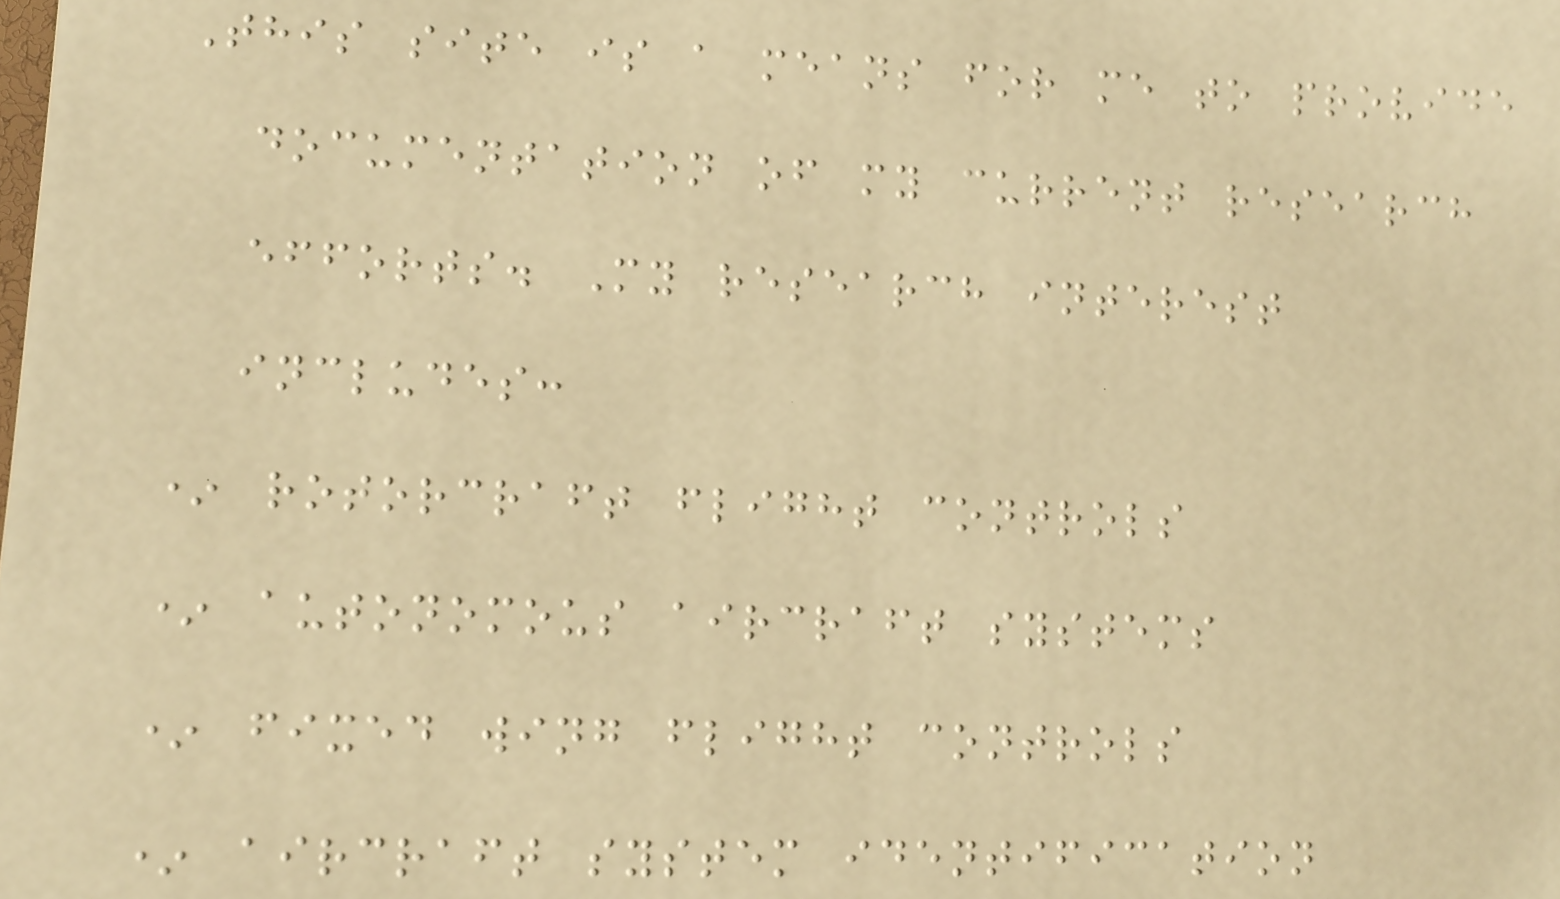This site is a means for me to provide
documentation of my current research
efforts. My research interest
includes:
* rotorcraft flight controls
* autonomous aircraft systems
* fixed wing flight controls
* aircraft system identification
